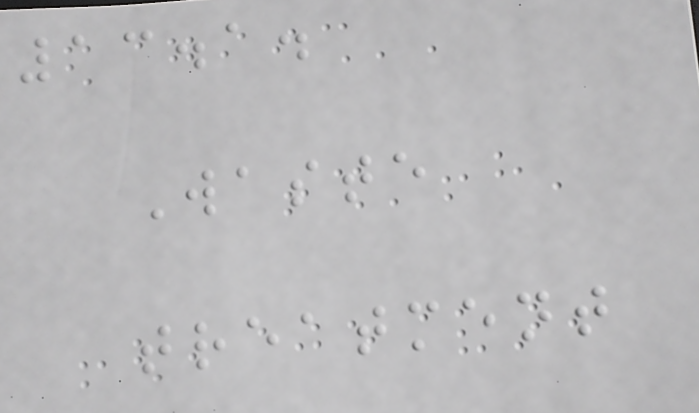13.1.
Waste
treatment
